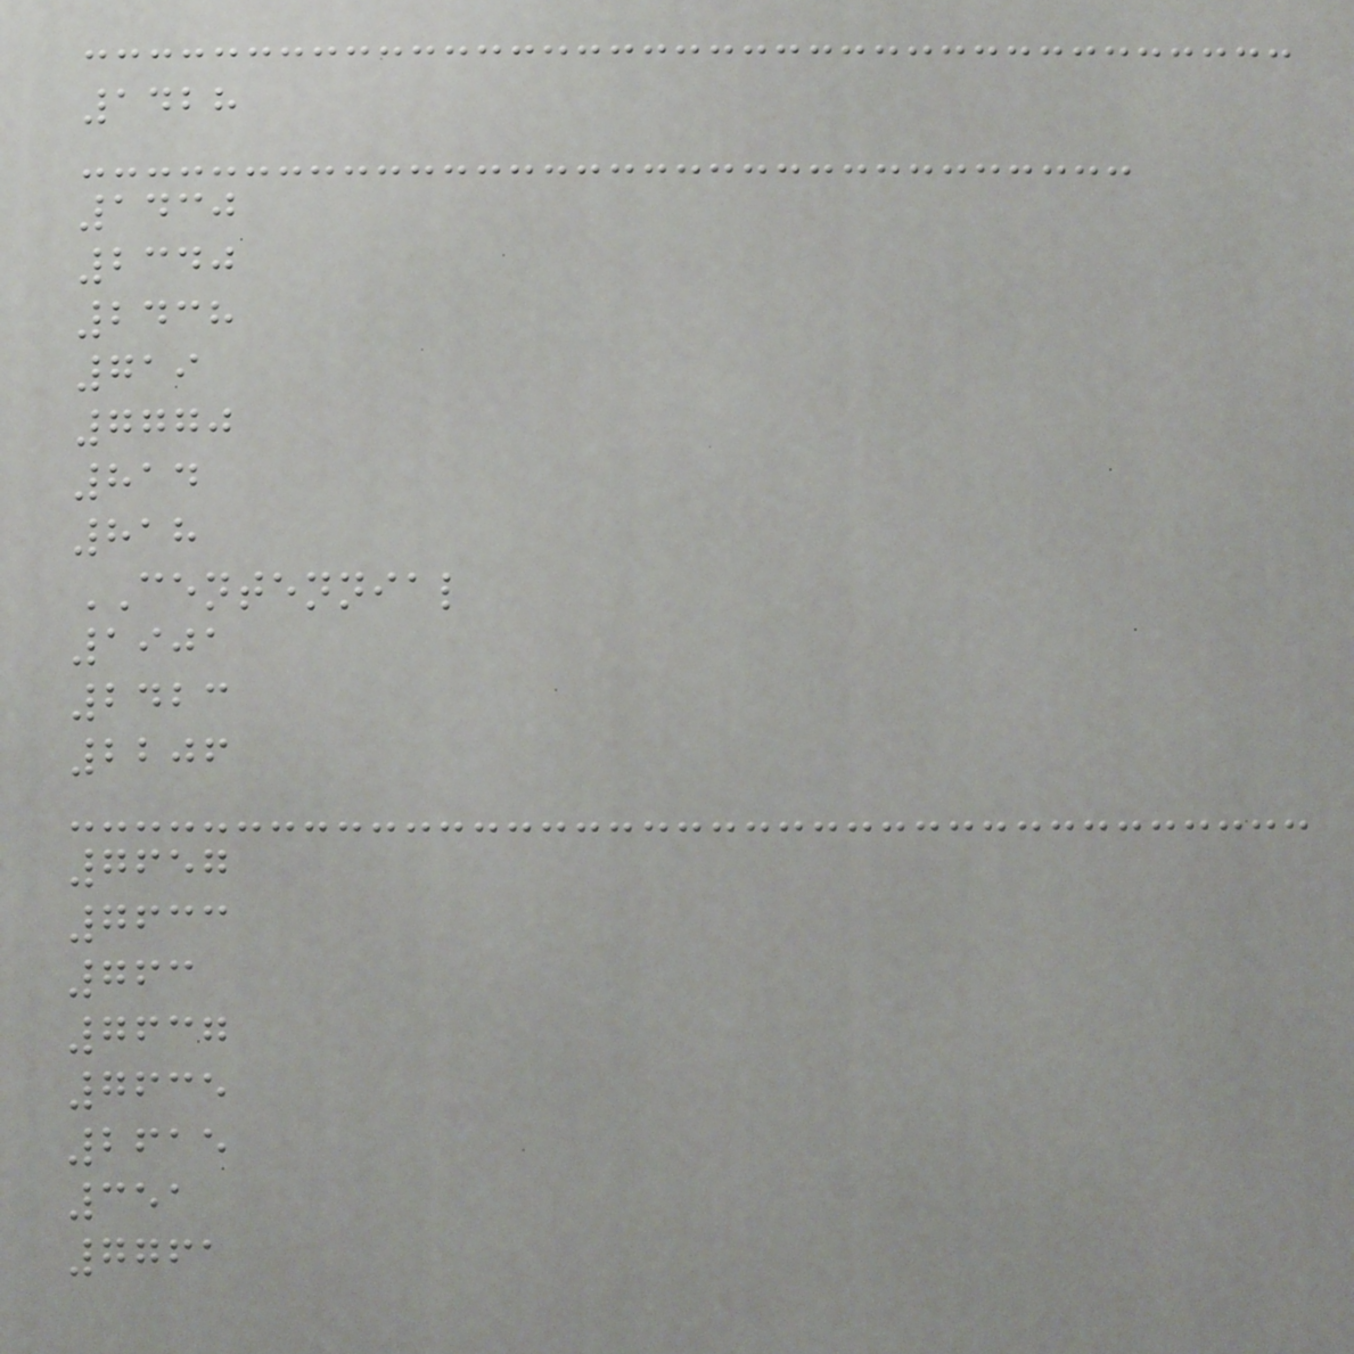1428
1430
2340
2438
719
7770
814
818
CENTENNIAL
1901
2423
2206
7657
7633
763
7637
7635
2615
351
7761
